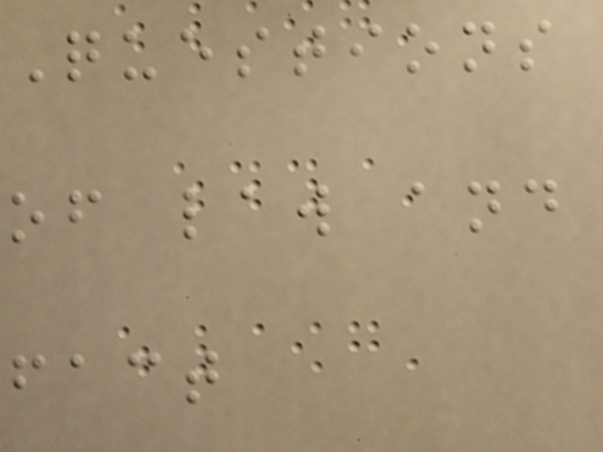Questions
of law and
fact
